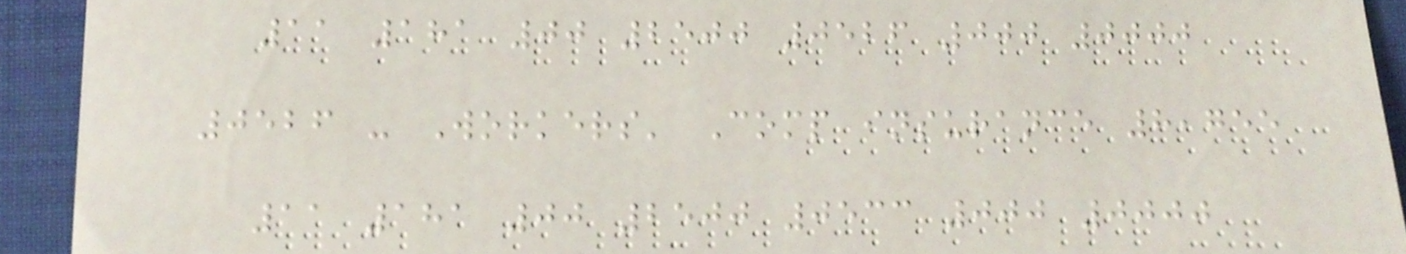11 181 00 2500 0526 000 0000
0526 - Workers' Comp insurance 8,755
11 181 00 2500 0533 000 0000
